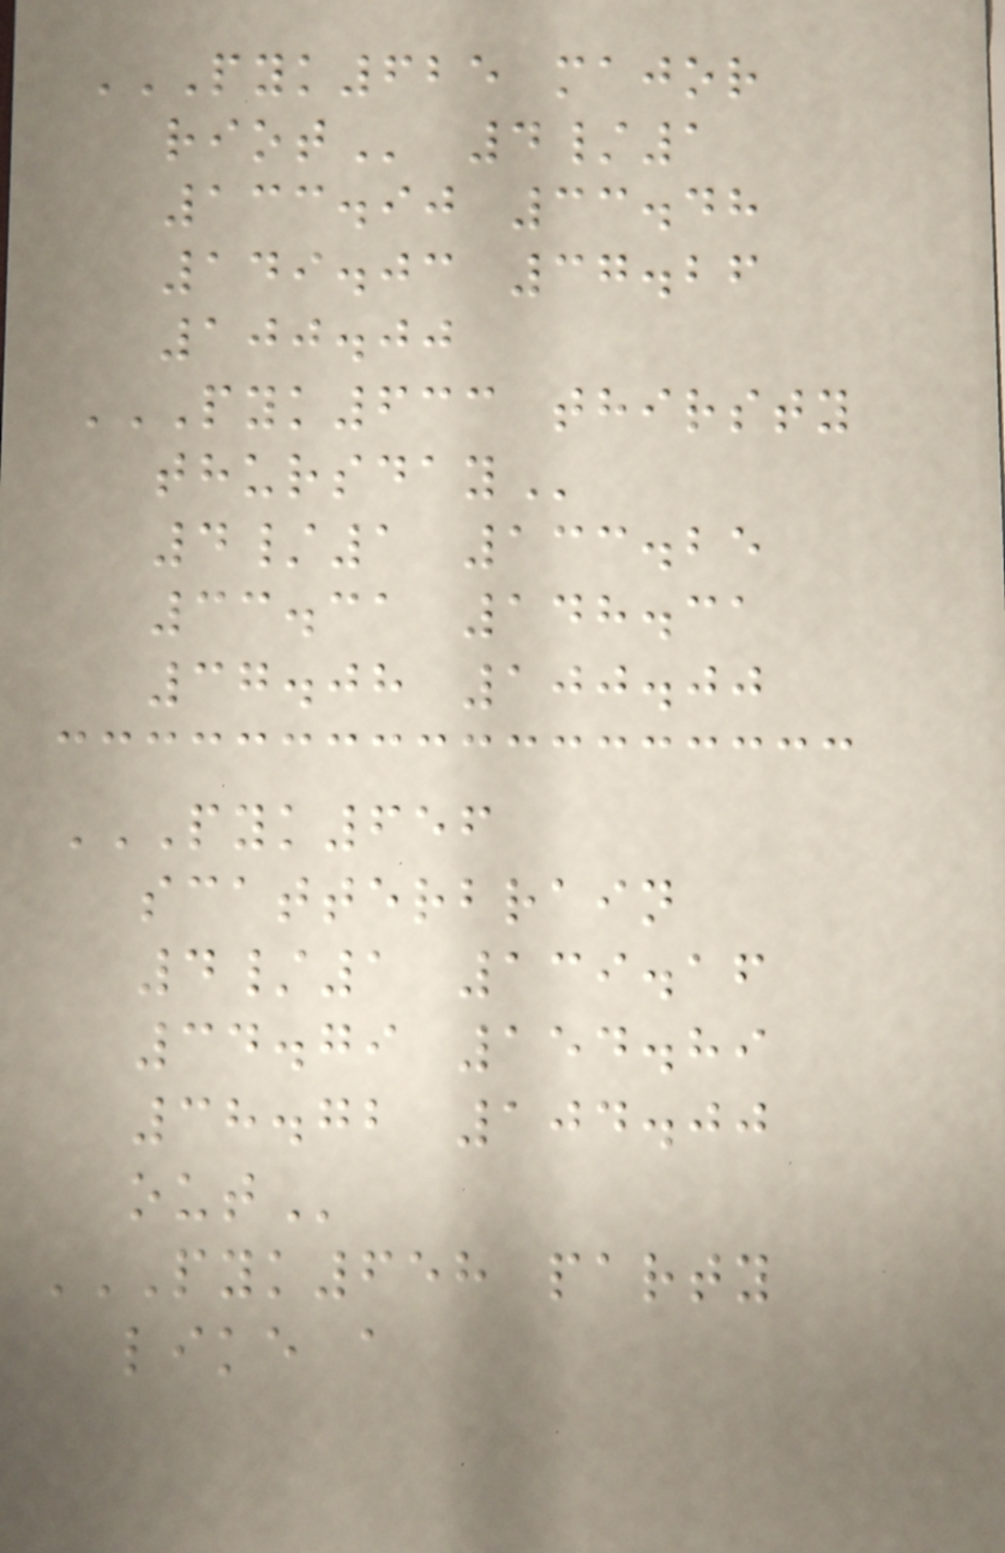PYK625 MAJOR
RIOT 4/1
133.90 33.48
149.03 37.26
100.00
PYK633 THIRSTY
THURSDAY
4/1 133.25
33.31 148.31
37.08 100.00
PYK656
SCATTERBRAIN
4/1 139.16
34.79 154.89
38.72 104.00
OUT
PYK658 PARTY
LIKE A
